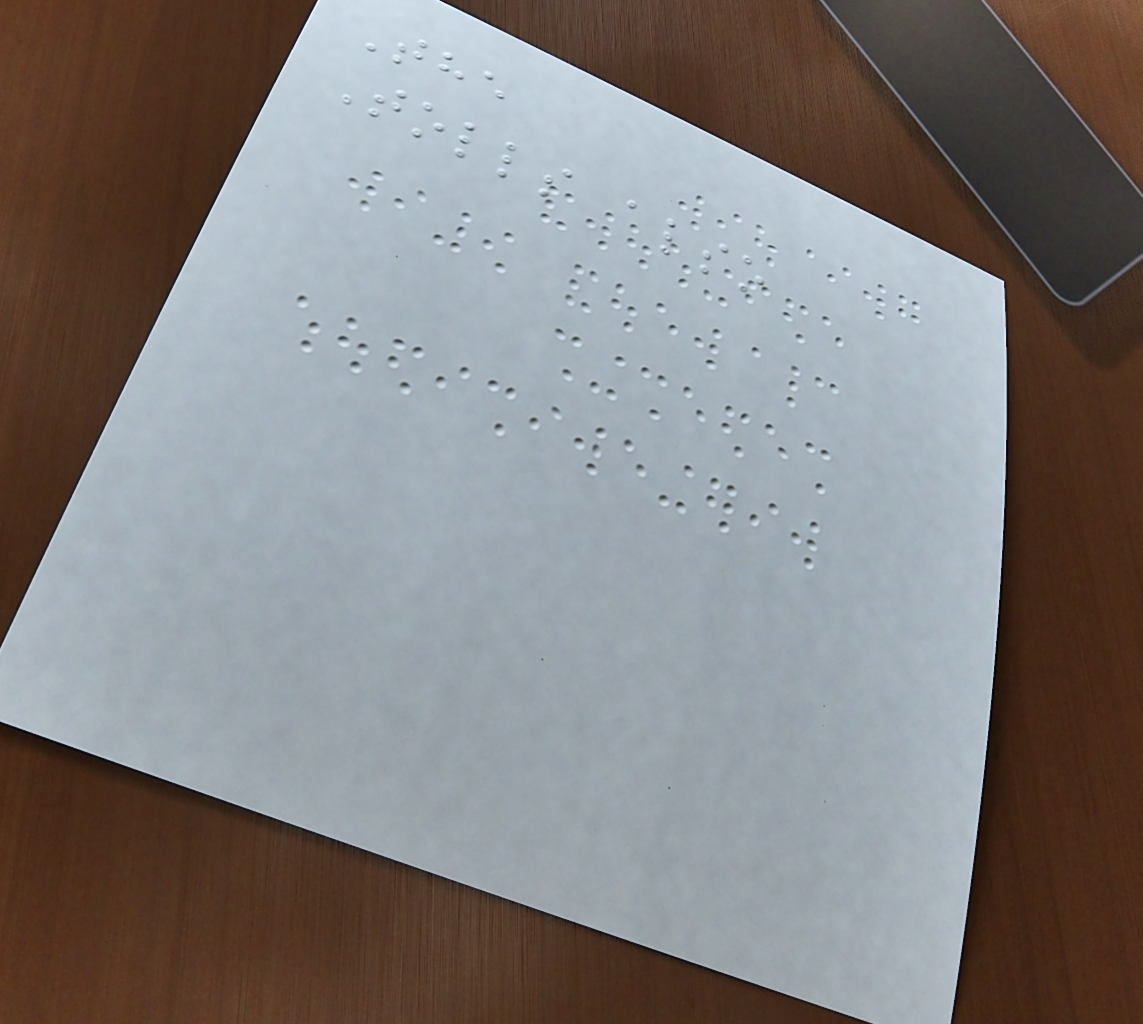The
Tolls also
